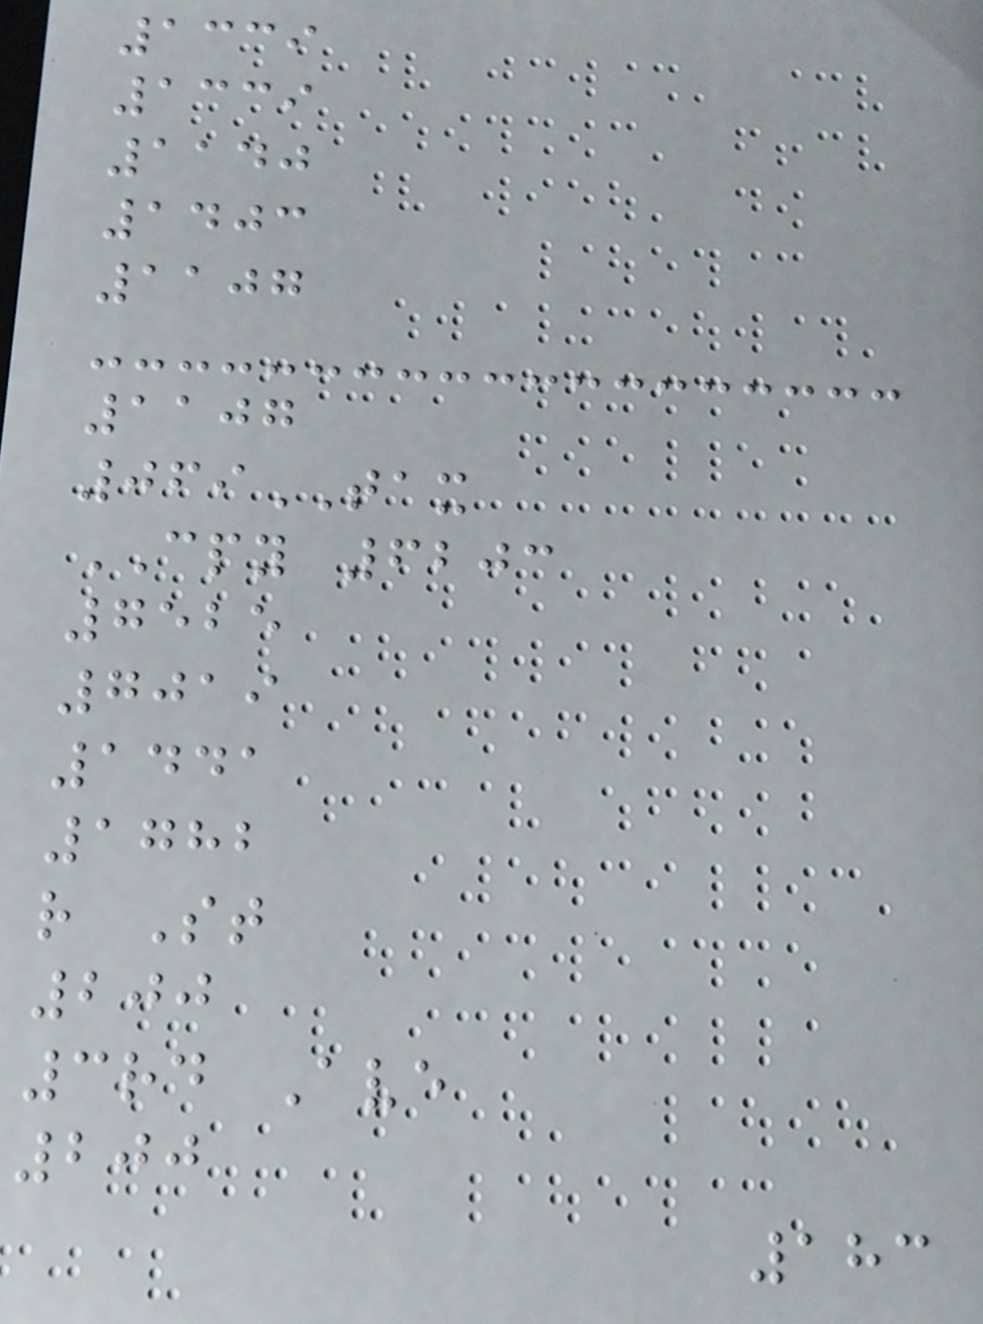1339
1339
1140
1403
1107
1107
069TAX
CPY 6203
7525
7019
1441
1782
r St
200
3rd Ave
200
183
